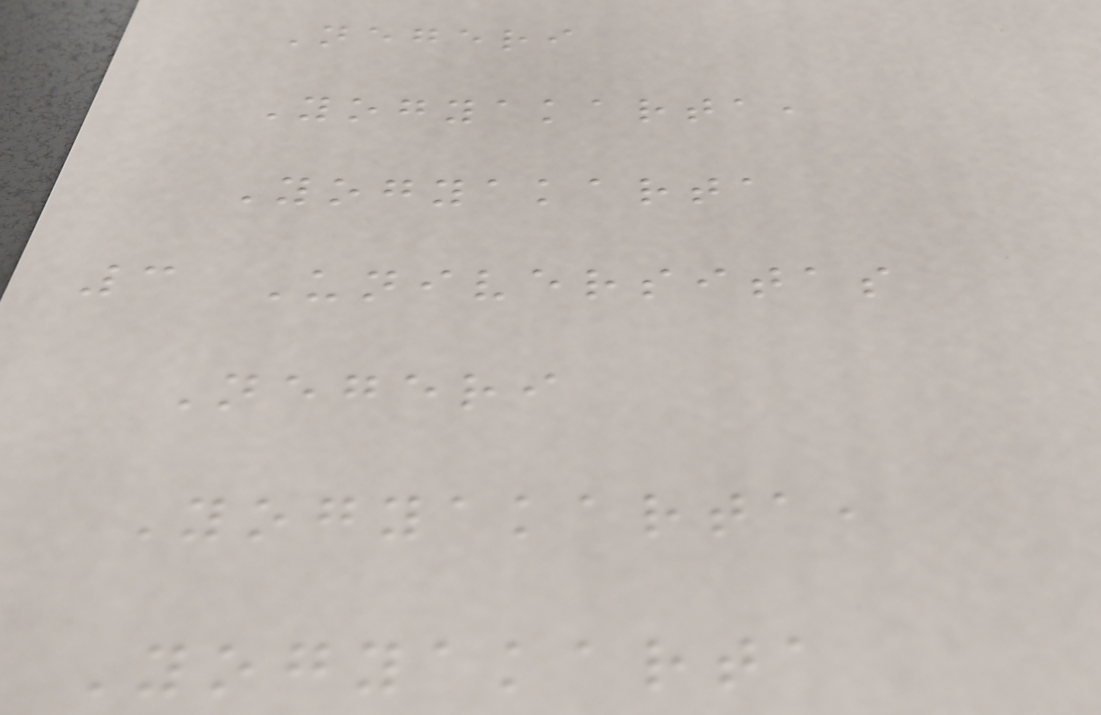Negeri
Yogyakarta,
Yogyakarta
3 Universitas
Negeri
Yogyakarta,
Yogyakarta
